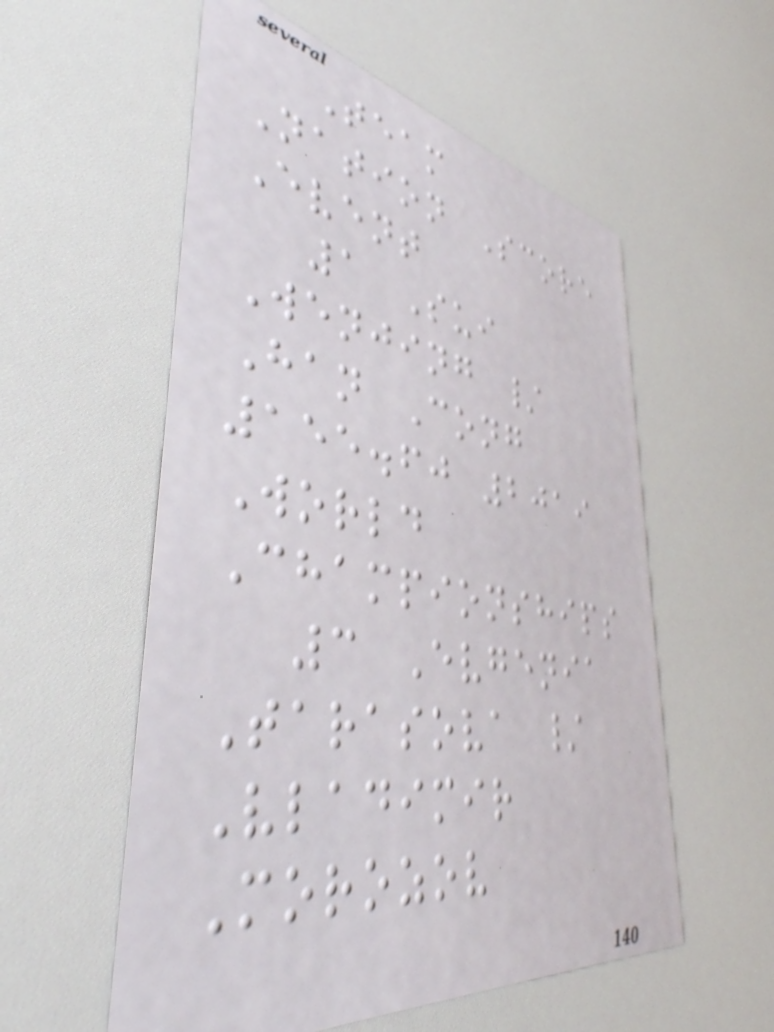Team
Nation Score
Event
1 Sui
Wenjing /
Han Cong
155.60 2019
World
Championships
3 Evgenia
Tarasova /
Vladimir
Morozov
